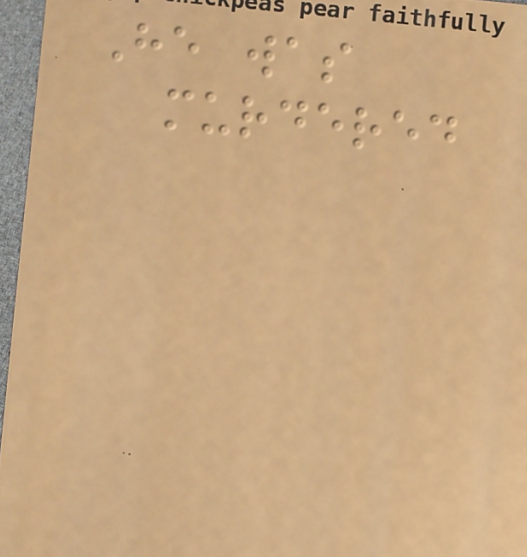He was
murdered
